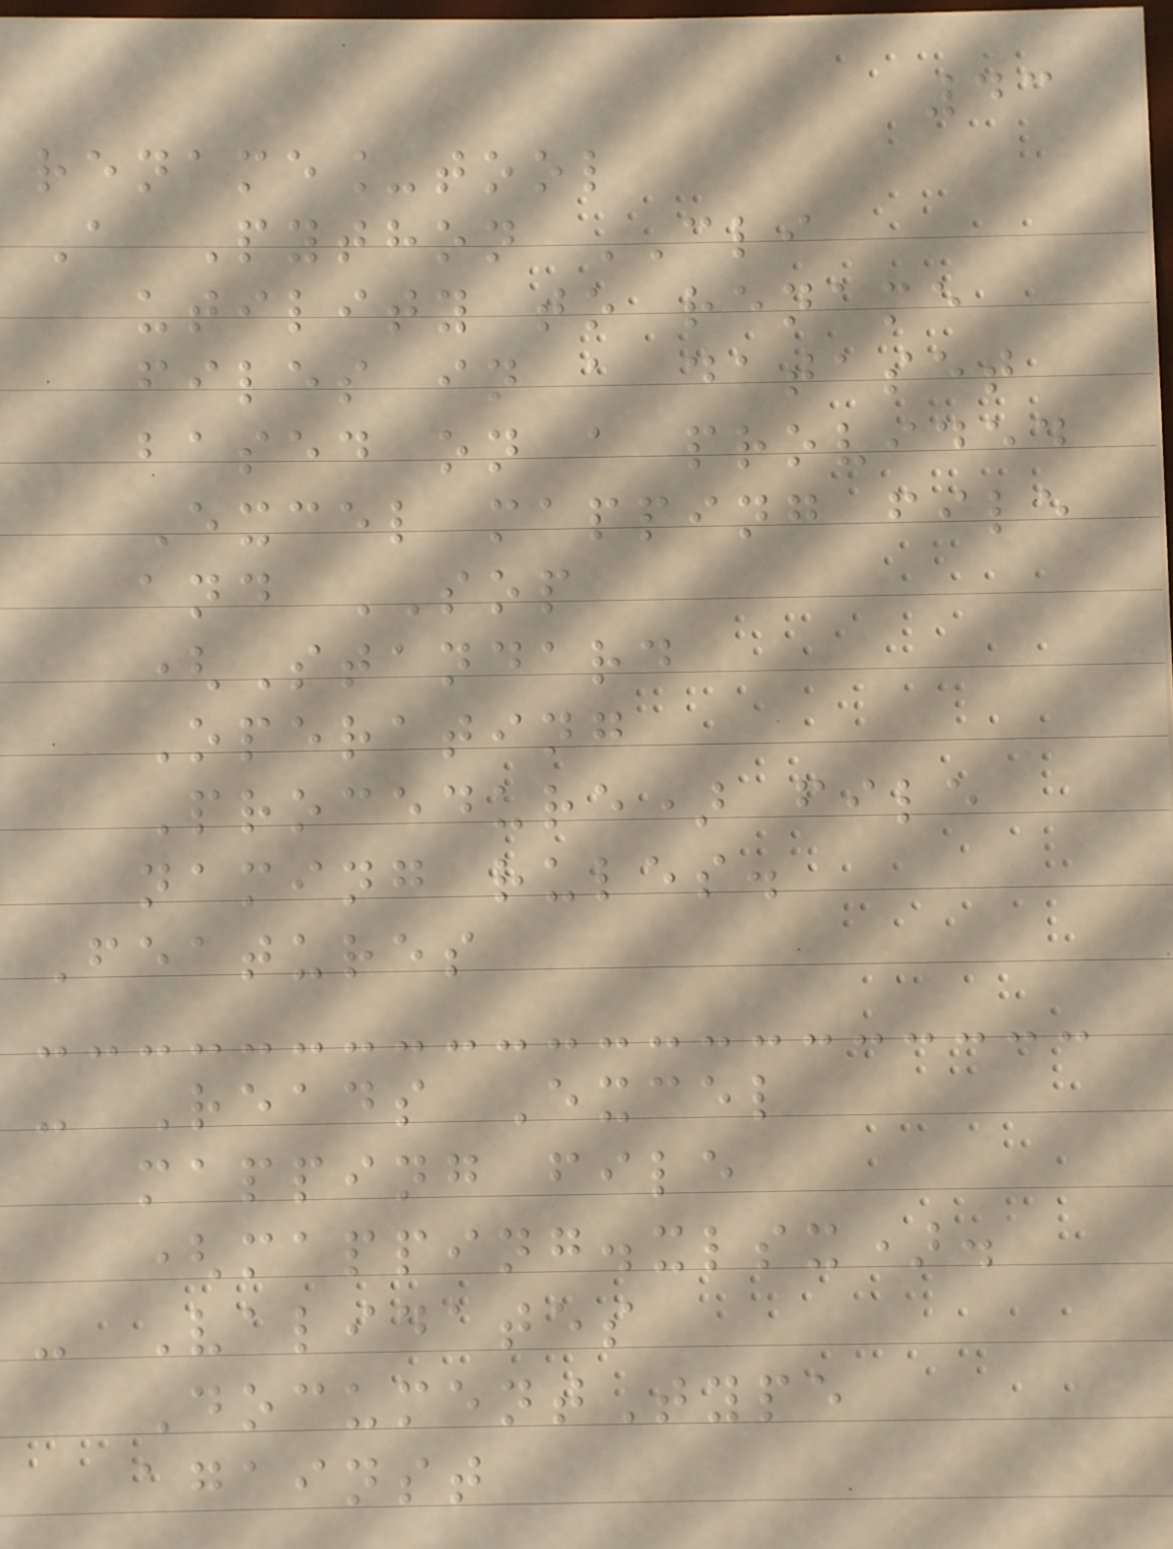43
rename_tool
A Python CLI
utility to rename
files in a dataset
based on a provided
Excel mapping file
and SOP
(Standard
Operating
Procedure) file
naming rules.
Features
- Reads Excel
mapping file
(mapping.xlsx).
- Validates
DocumentType
against
